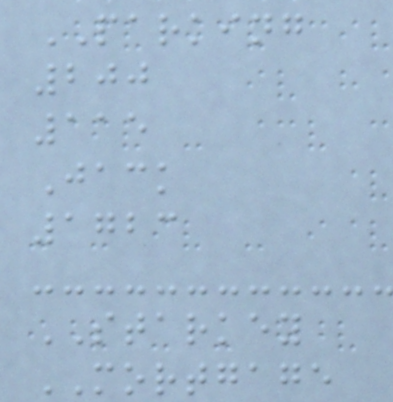PARKING
200
115
Jack
1723
STARKEY
MORTGAGE
